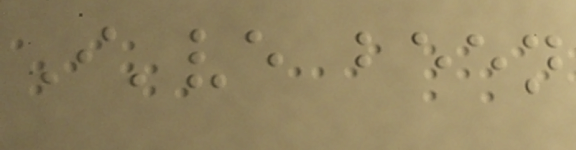I've been
